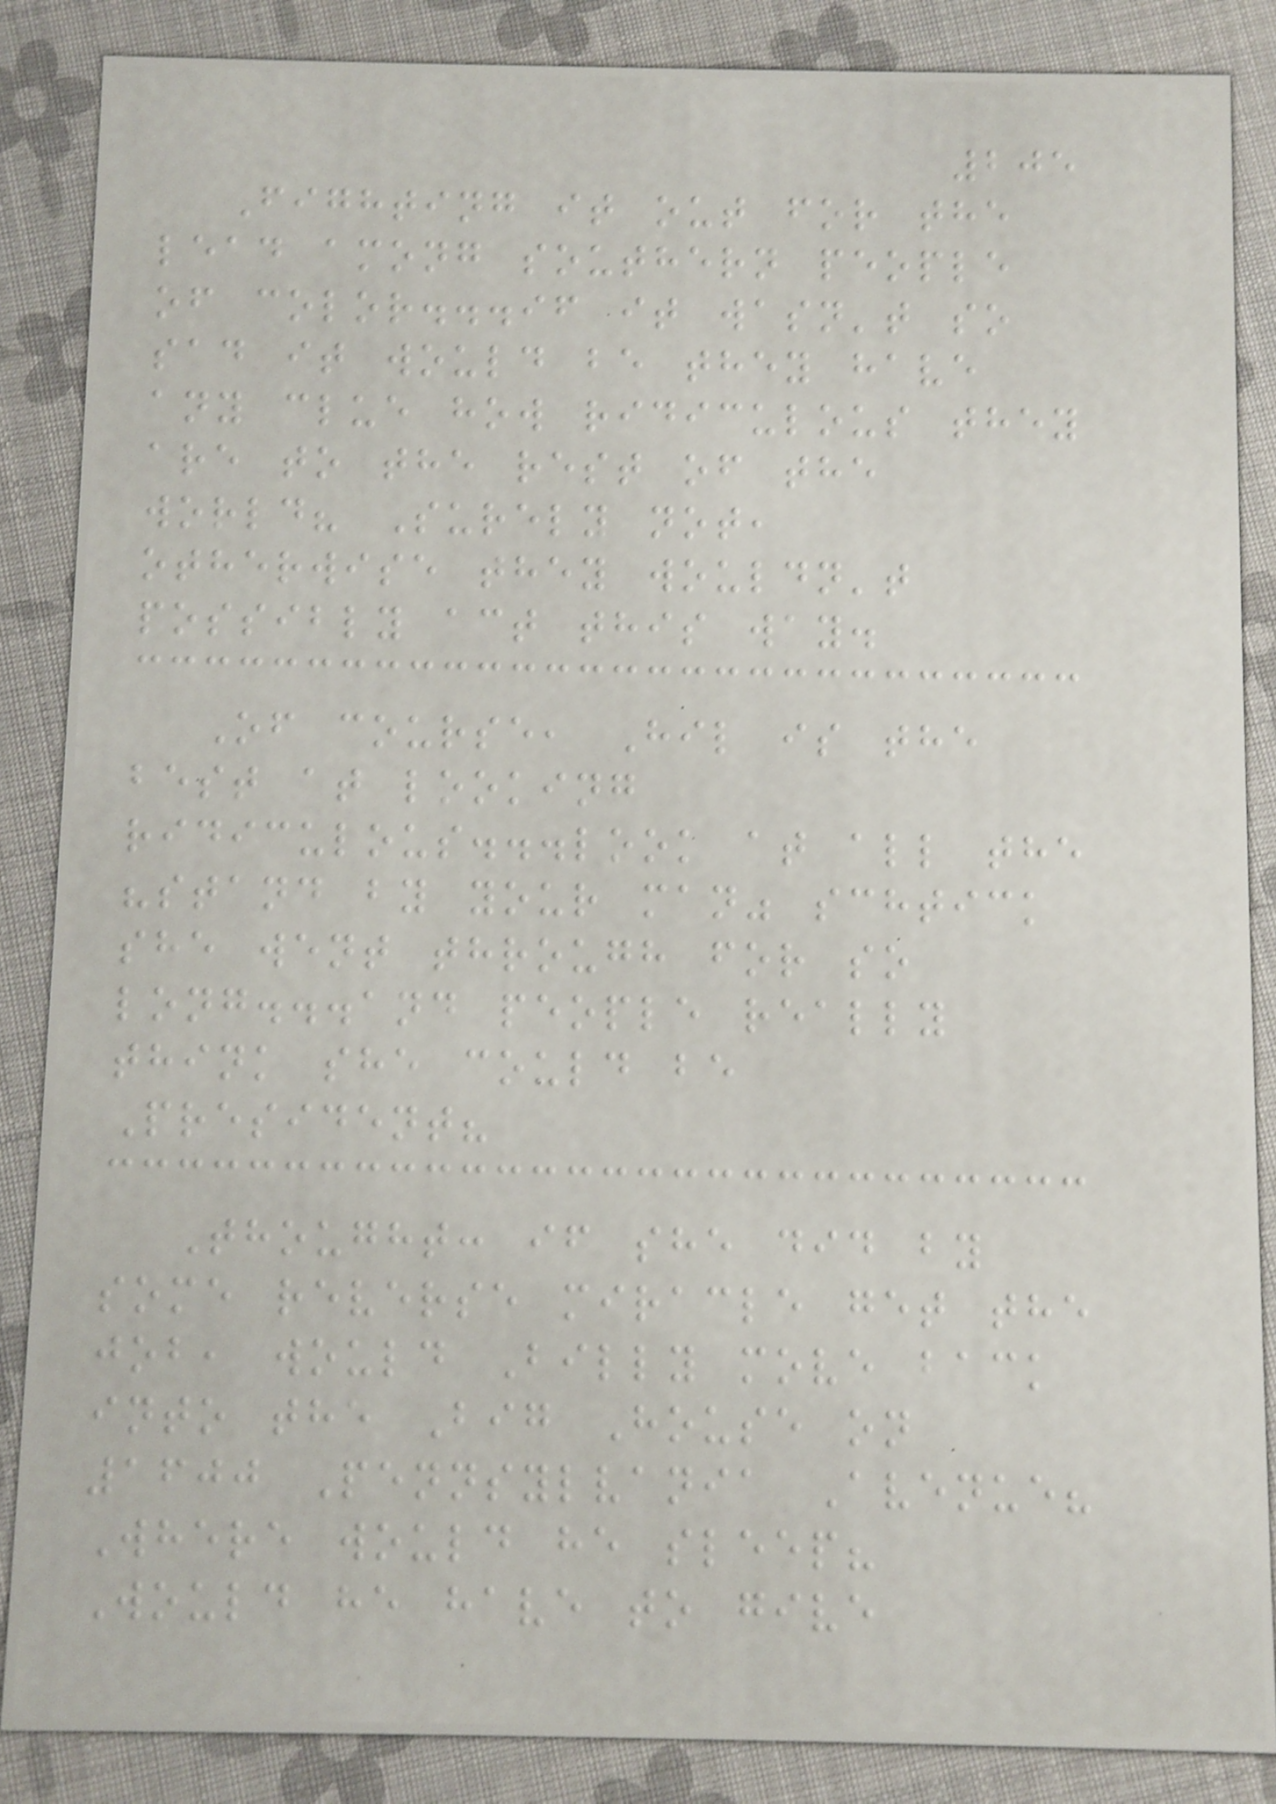205
Fighting it out for the
lead among southern people
of color...if it wasn't so
sad it would be they have
any clue how ridiculous they
are to the rest of the
world? Surely not,
otherwise they wouldn't
possibly act this way.
Of course, Hil is the
best at looking
ridiculous...look at all the
"stand by your man" schtick
she went through for so
long...and people really
think she could be
President?
Thought: if she did by
some reverse miracle get the
job, would Billy move back
into the Big House on
1600 Pennsylvania Avenue?
Where would he sleep?
Would he have to give
